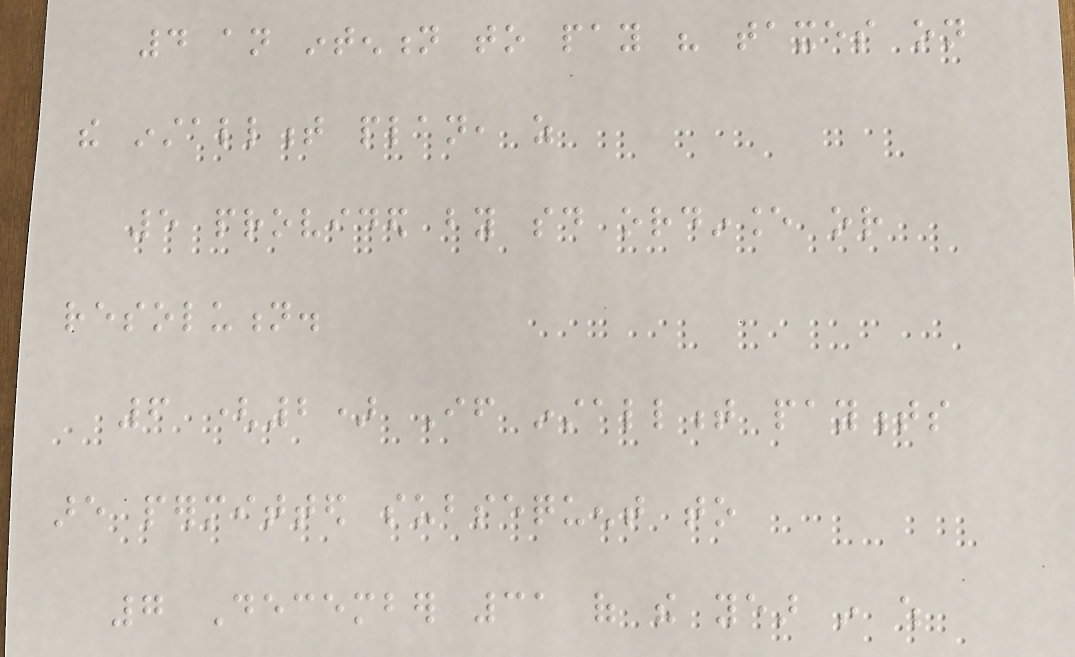4 an intention to pay his taxes on
the installment plan, as
5 provided by said ordinance or
resolution.
6 (2) If installment payments
are permitted subsequent to
7 December 31 of the year in which
